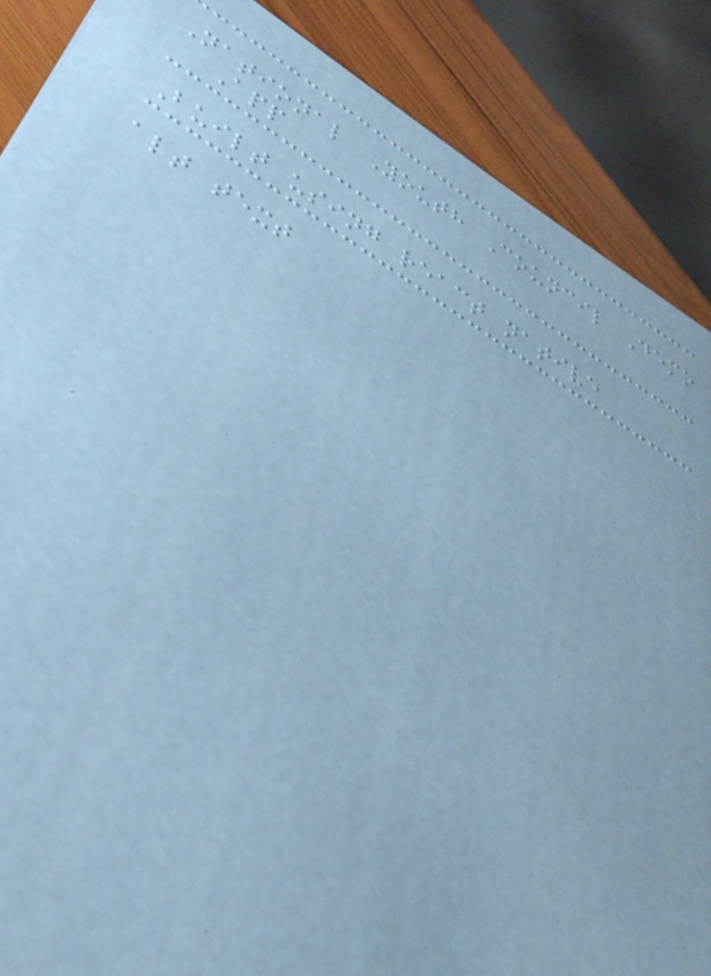National Youth Council Demo
App
Built using react native
alt text
